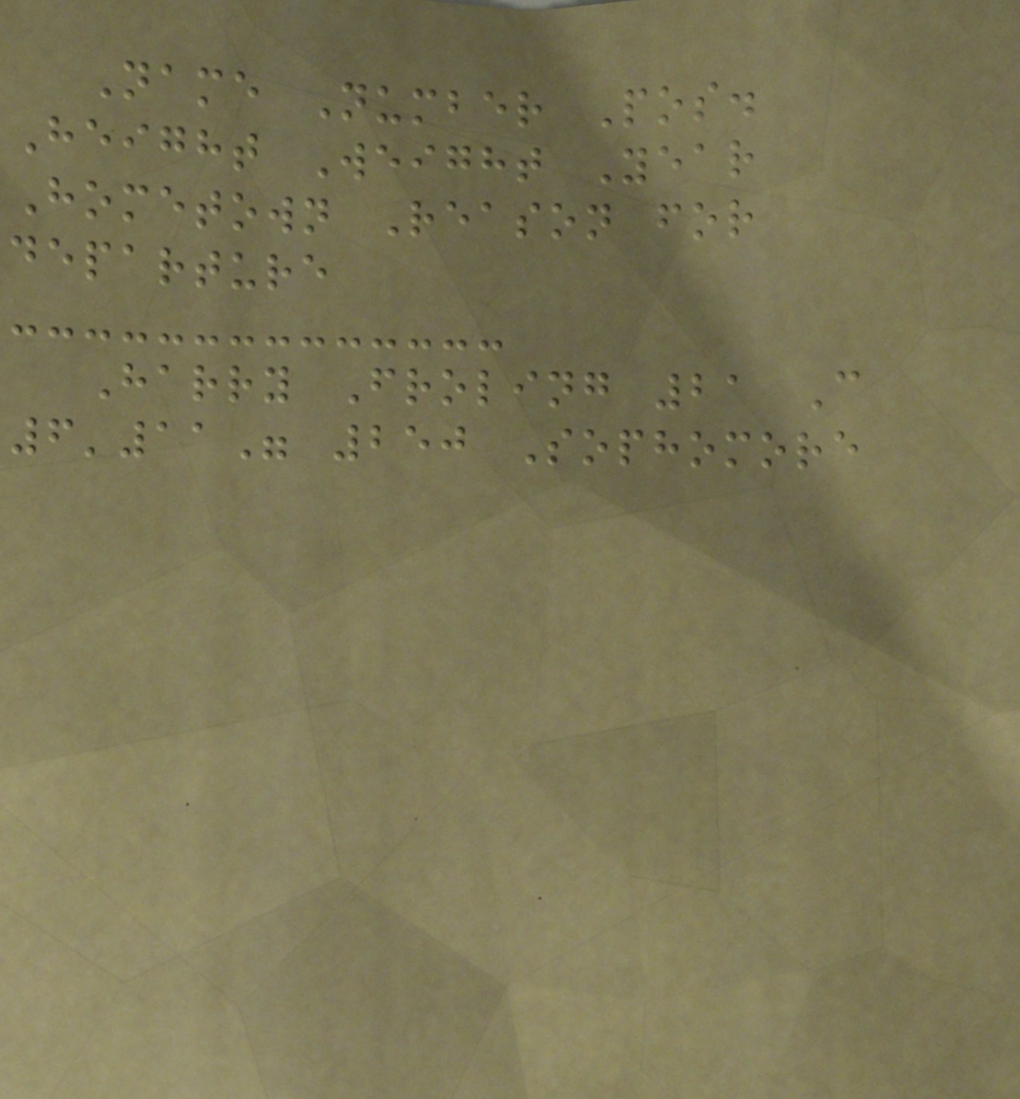Name Number Pos.
Height Weight Year
Hometown Reason for
departure
Harry Froling 21 C
6'11" 250 Sophomore
